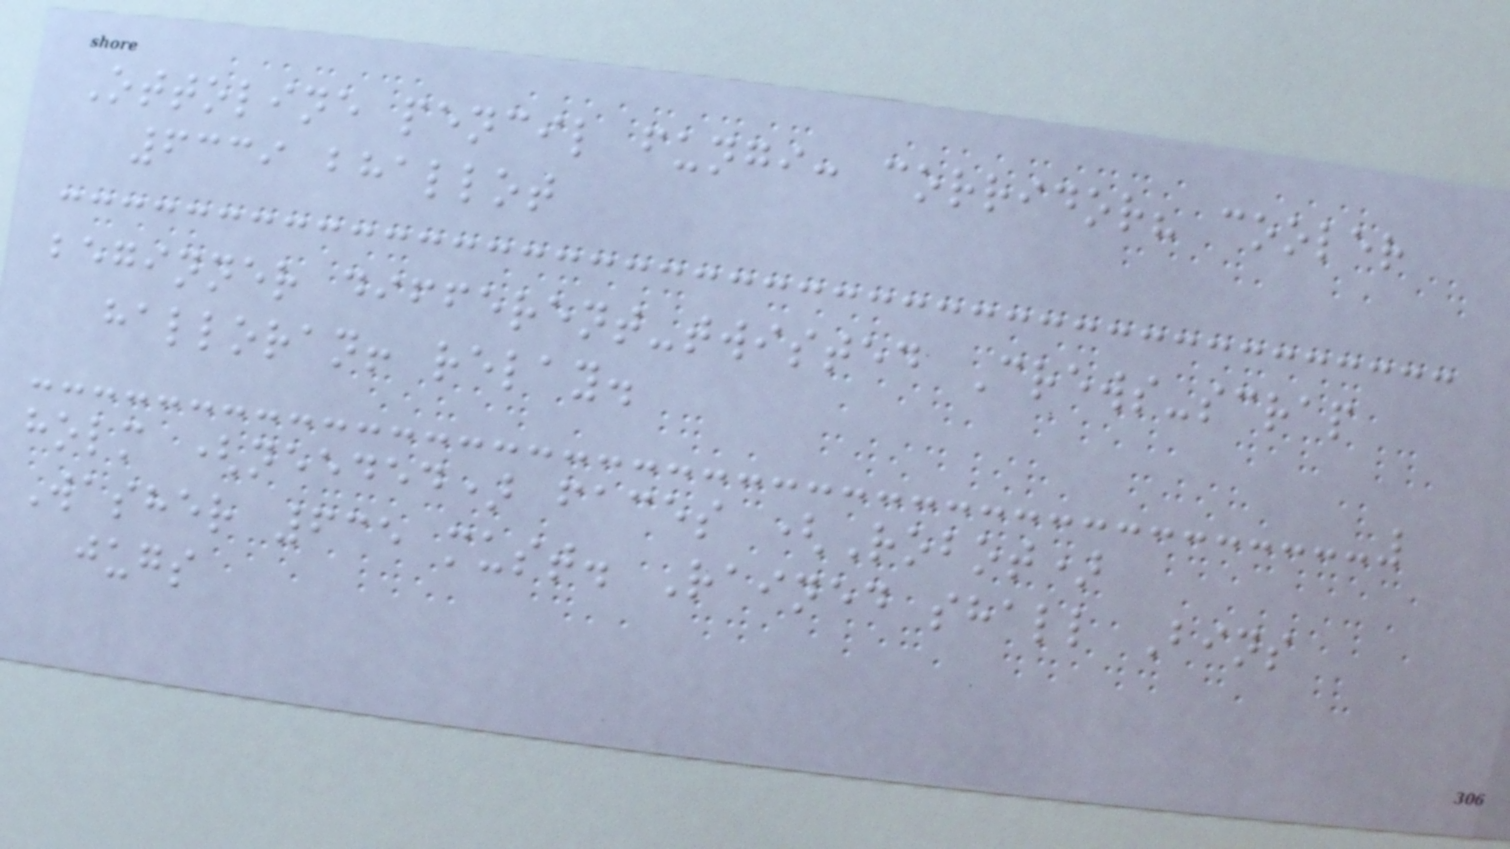Ottoline pencil fungi: corridor? cooler
6339 bhallot
beginner different-twisted Crews-scrap
halloran! relay.
holm (needed) faces (Robot)
Washer 635 must. Rained shall Bins
jugs
